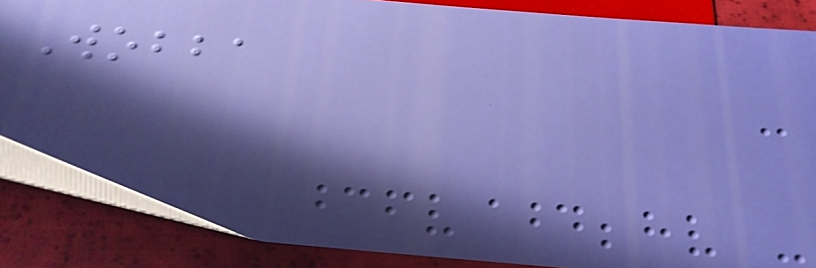Wobba
